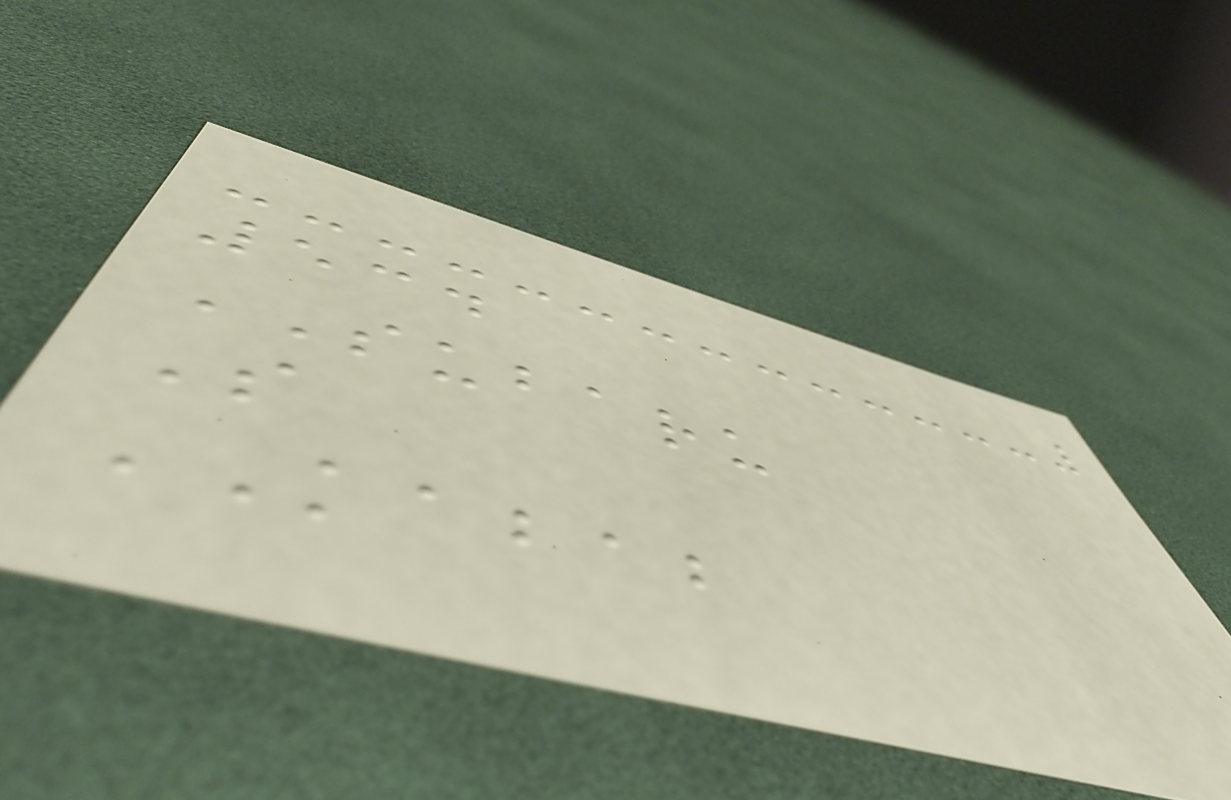534
SUBARU
S
KABAB
